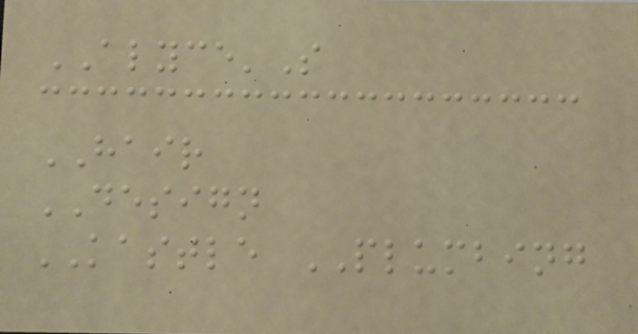ALYCE'S
HAIR
DESIGN
KASTLE PLUMBING
